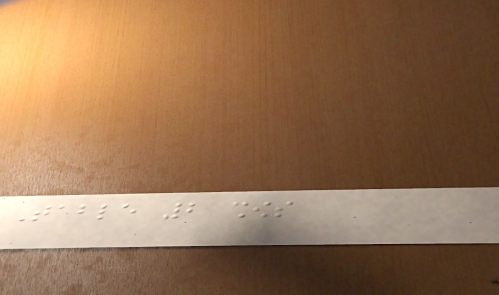Table 2 shows
